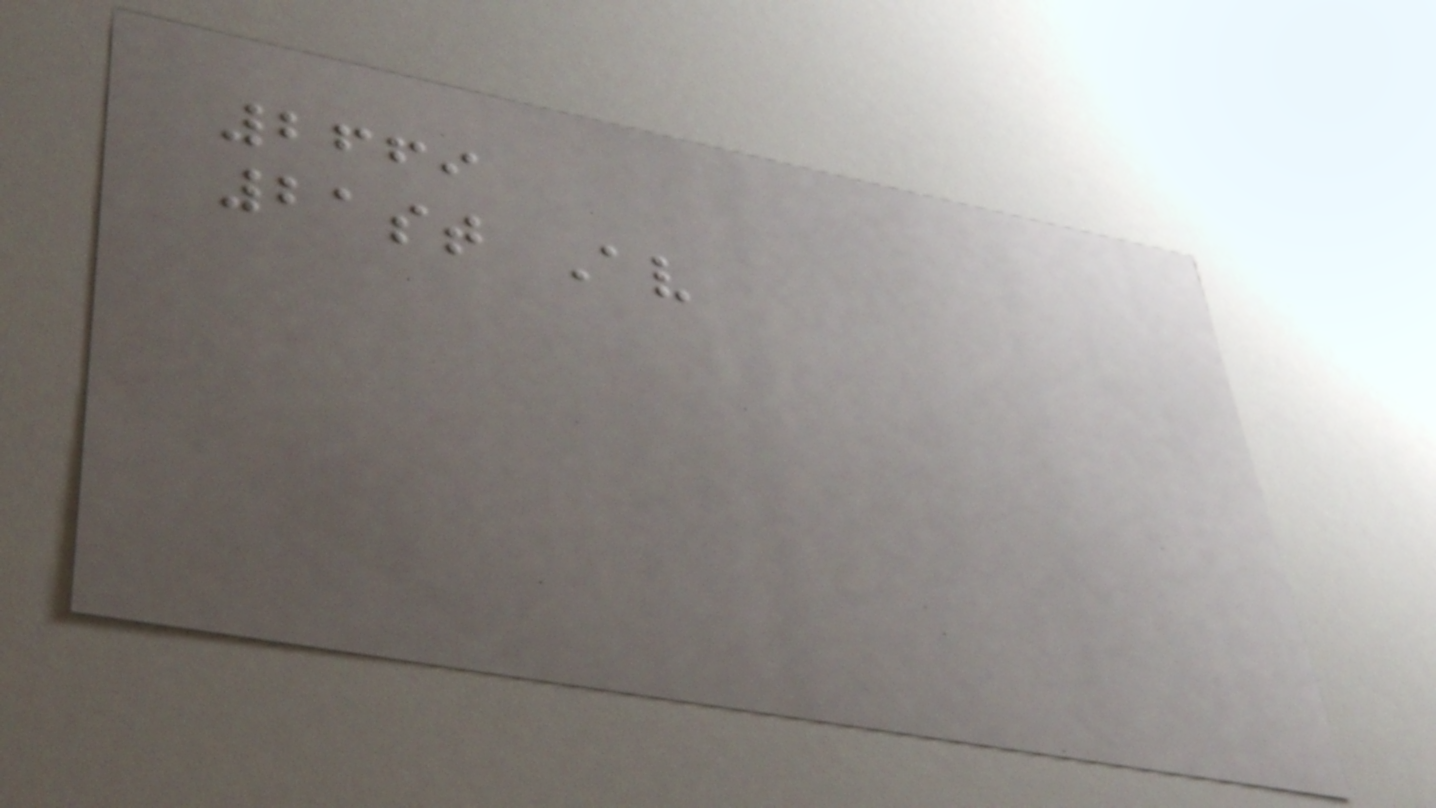2669
21st Av
